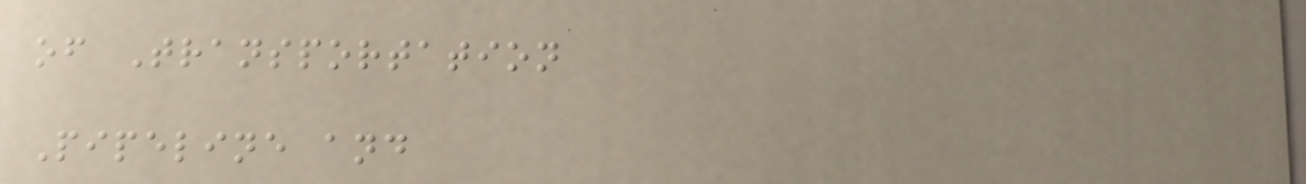of Transportation
Pipeline and
